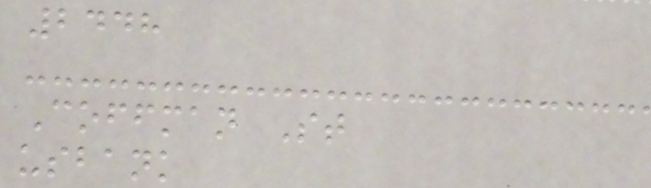2448
Coffman St
usbank
